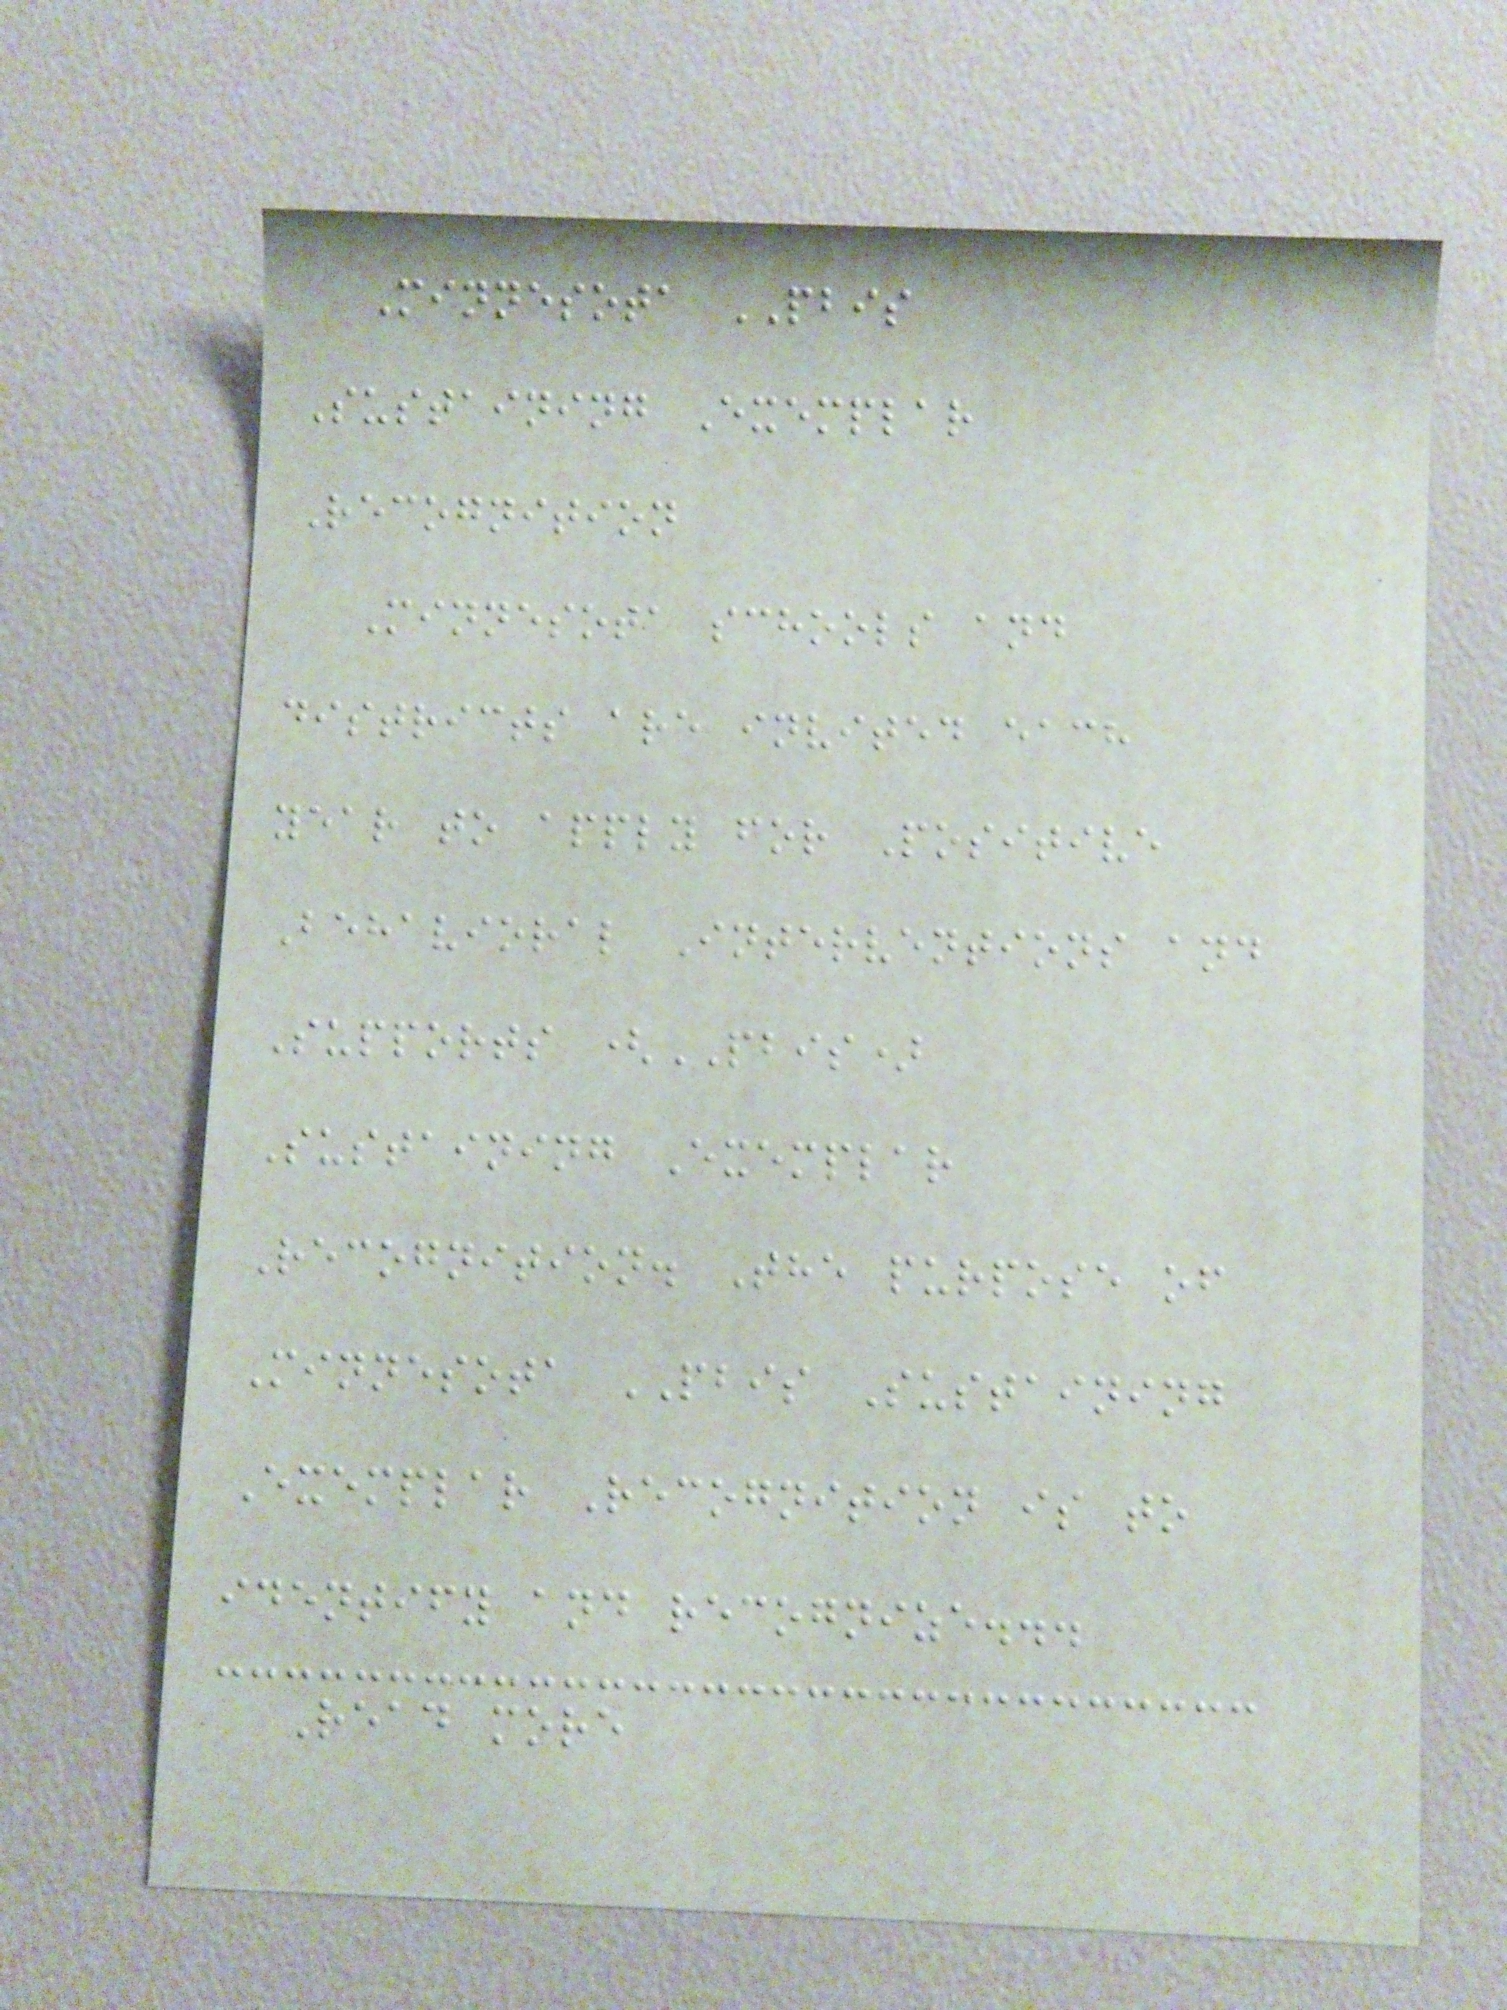Minnesota PBIS
Sustaining Exemplar
Recognition
Minnesota schools and
districts are invited each
year to apply for Positive
Behavioral Interventions and
Supports (PBIS)
Sustaining Exemplar
Recognition. The purpose of
Minnesota PBIS Sustaining
Exemplar Recognition is to
identify and recognize...
Read more
